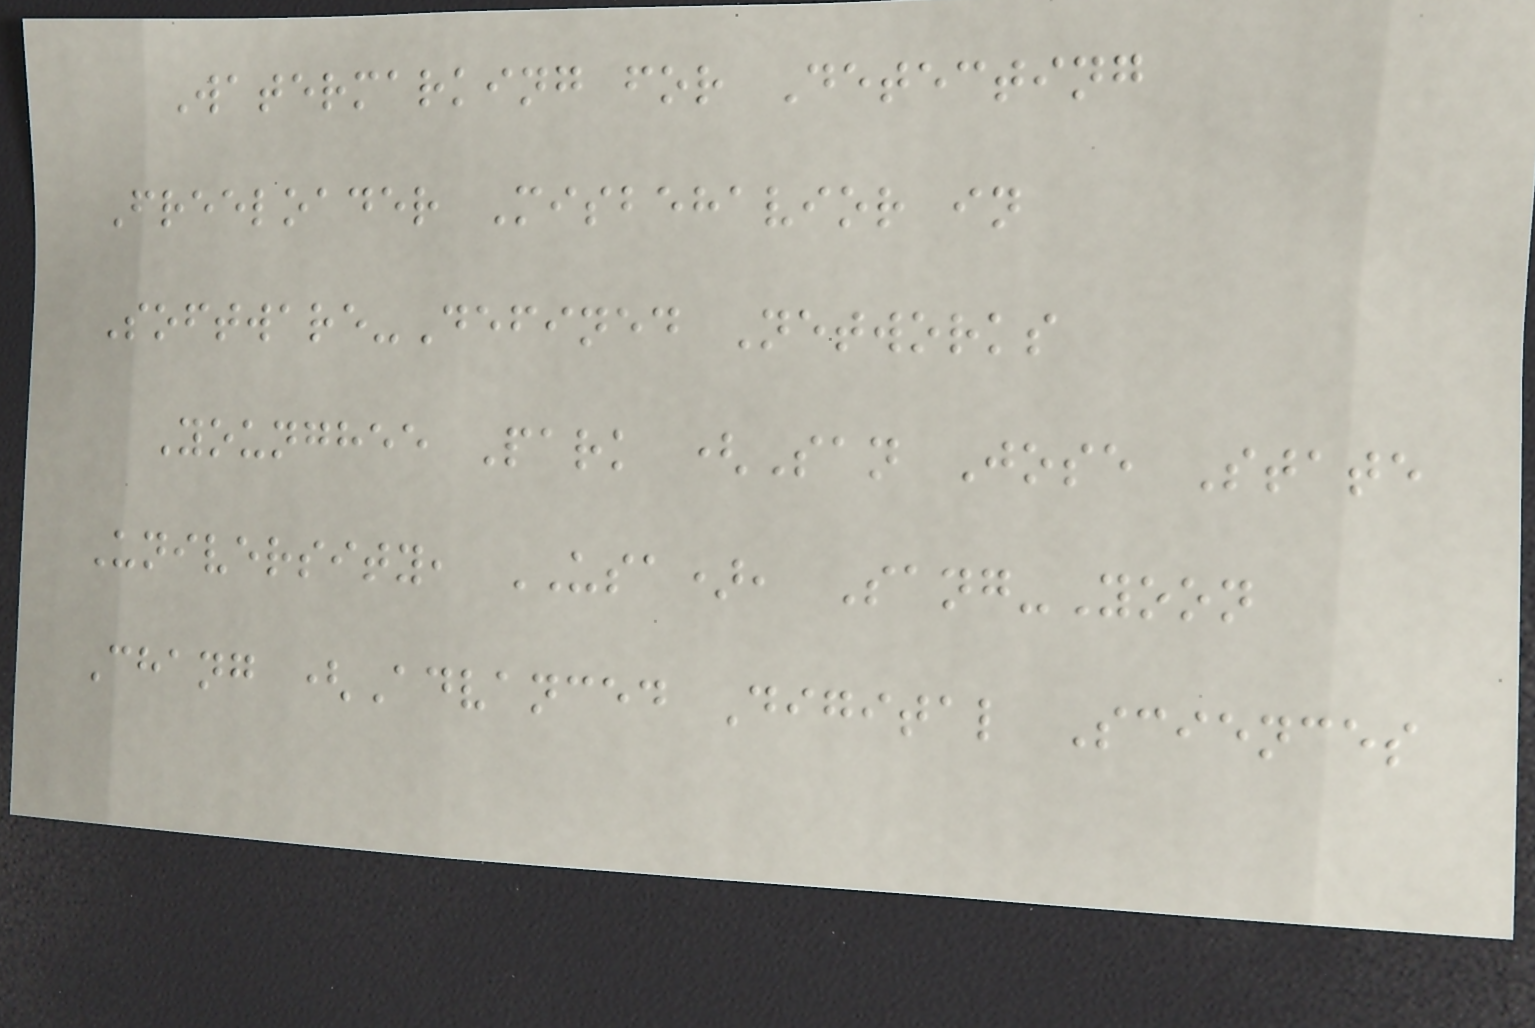Watermarking for Detecting
Freeloader Misbehavior in
Software-Defined Networks
Younghee Park (San Jose State
University, USA), Sang-Yoon
Chang (Advanced Digital Sciences
